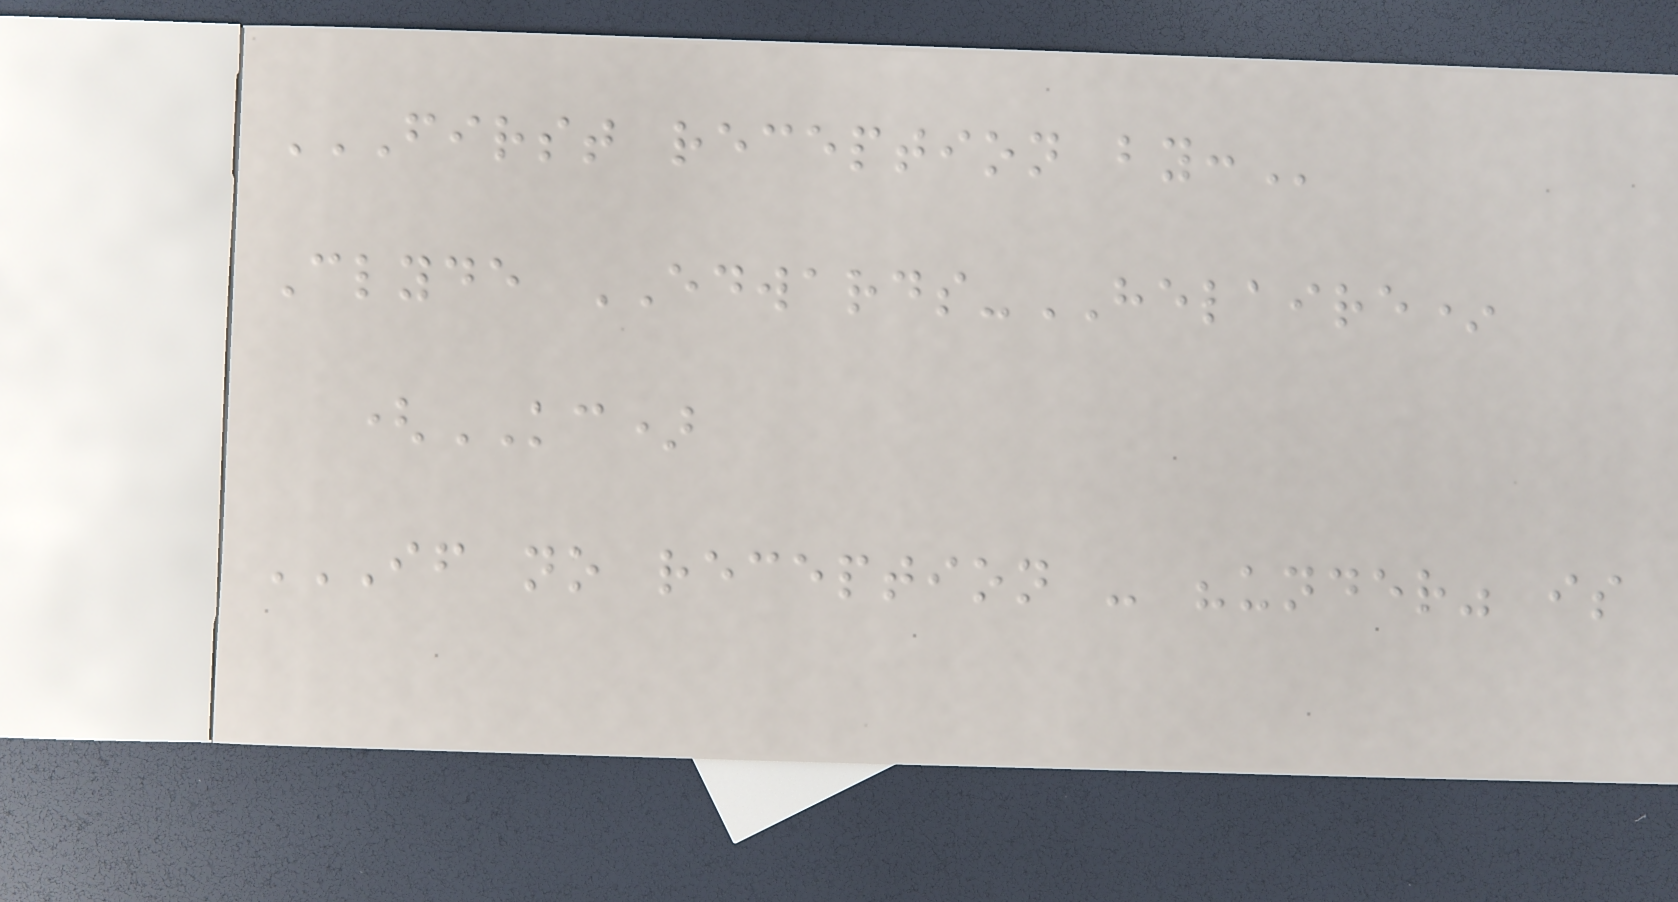FIRST RECEPTION BY:
Clyde EDWARDS-HELAIRE*
(KC)
IF NO RECEPTION - "UNDER" IS
